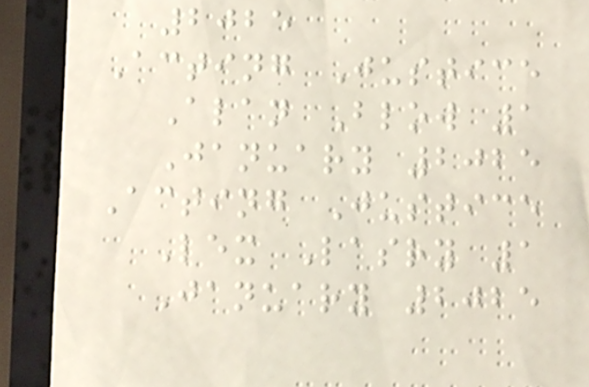2025
Acting Justice
Alan Blow 1
January 2025
Acting Justice
Lex Lasry 1
January 2025
